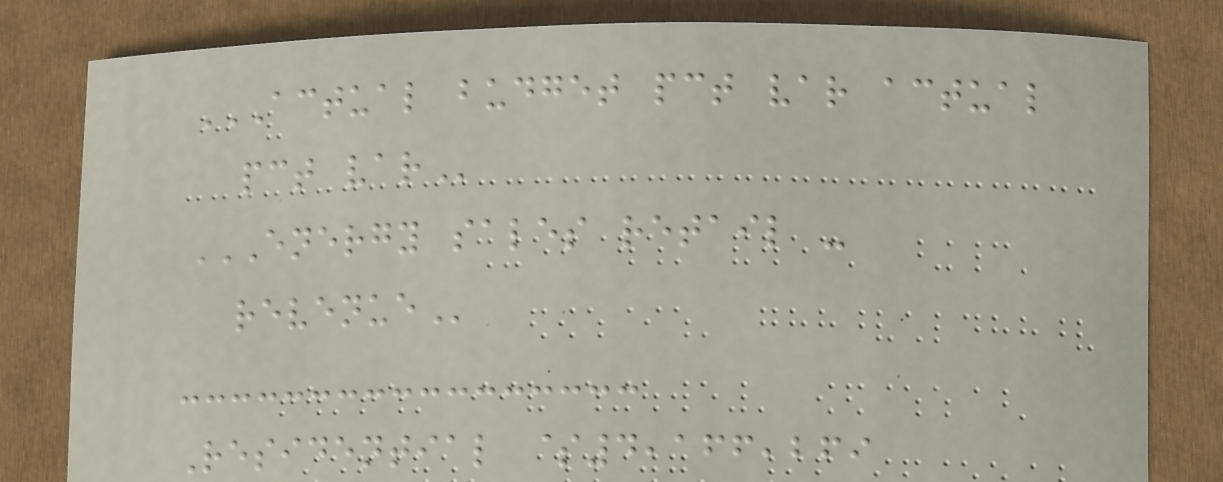ACTUAL BUDGET PCT VAR ACTUAL
PCT VAR
ENERGY SALES RETAIL -
REVENUE
Residential $4,166,269
